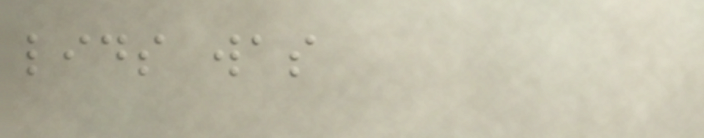lids was
